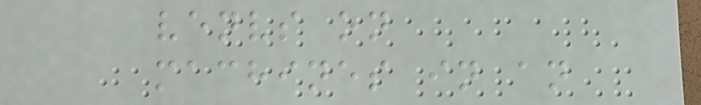venvs on
machines in an
